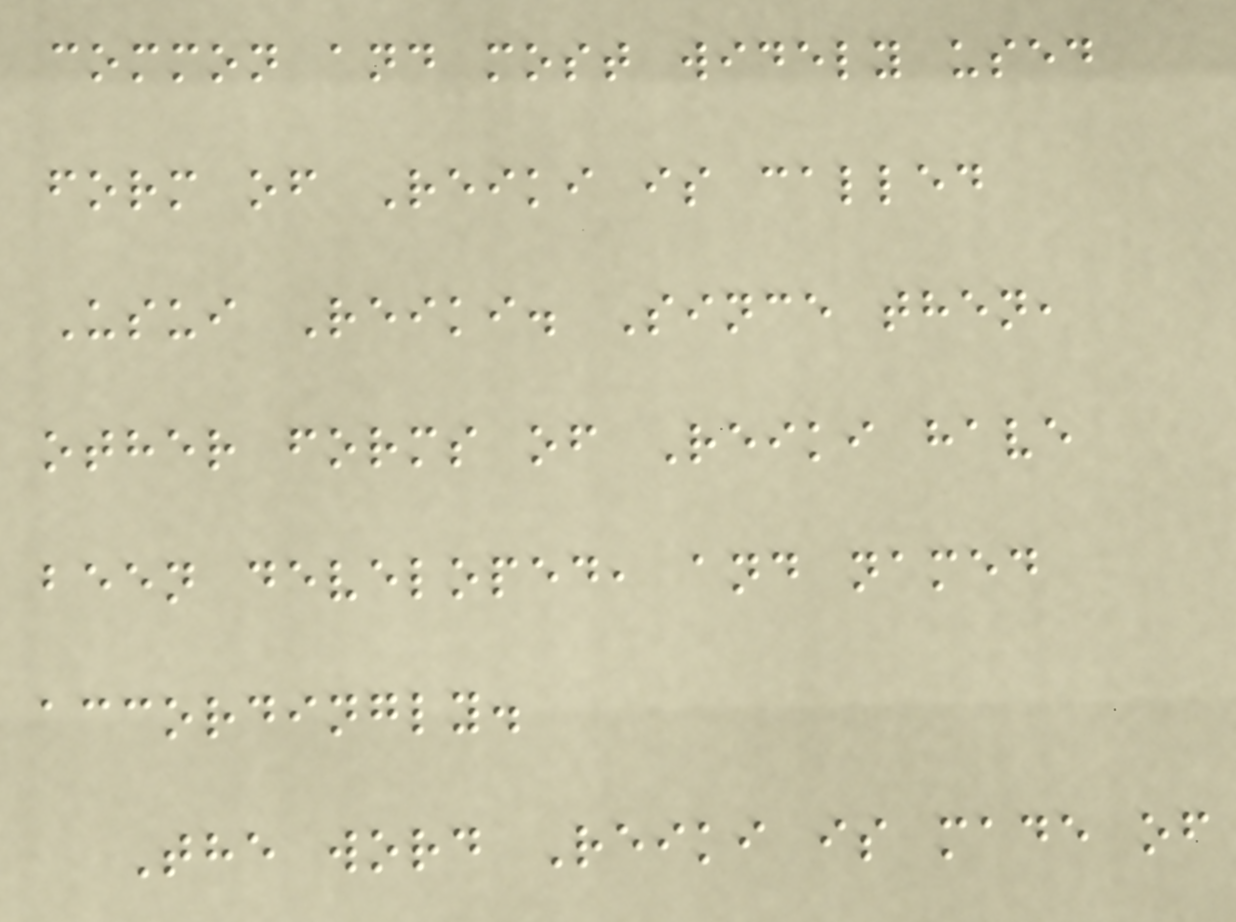common and most widely used
form of Reiki is called
Usui Reiki. Since then,
other forms of Reiki have
been developed, and named
accordingly.
The word Reiki is made of
